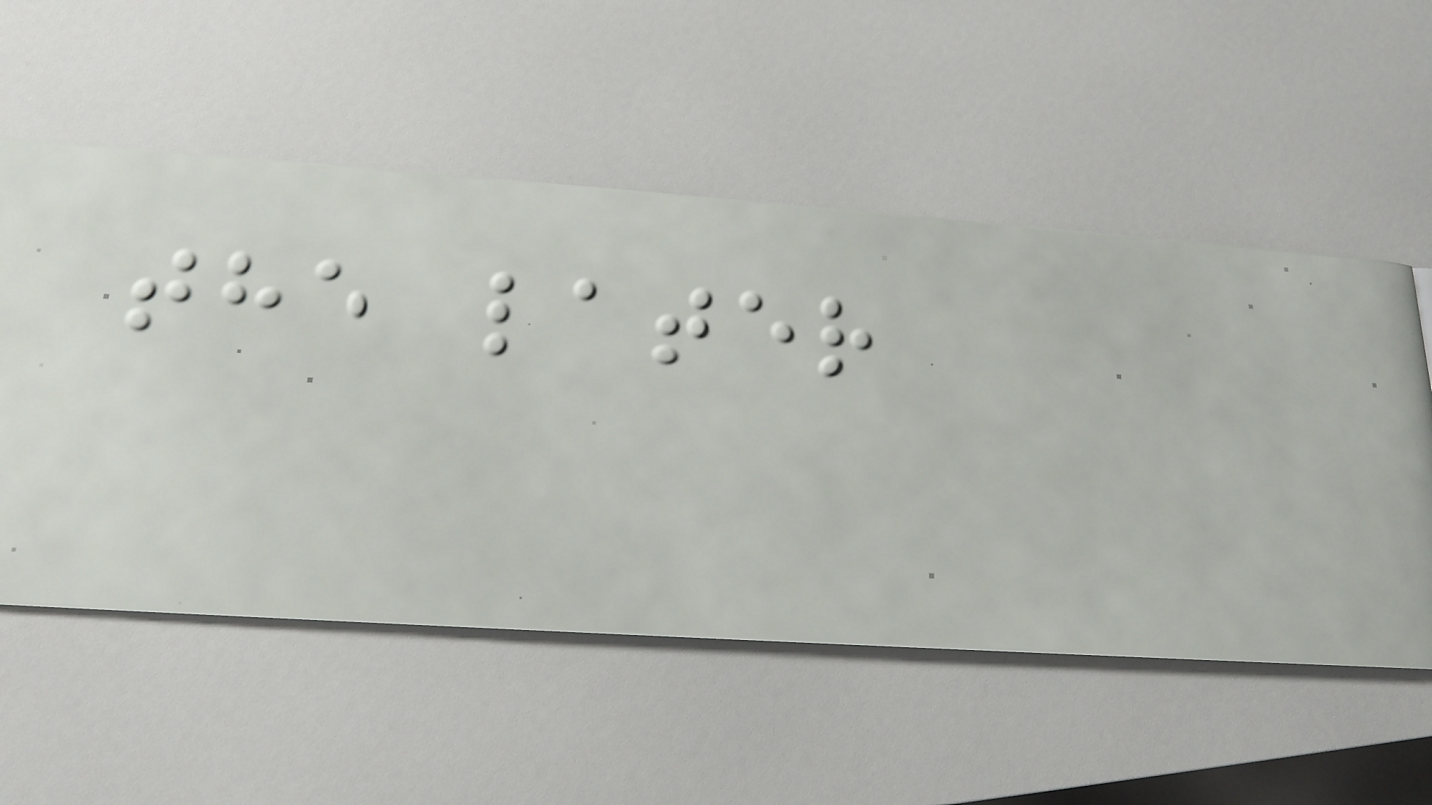the later
